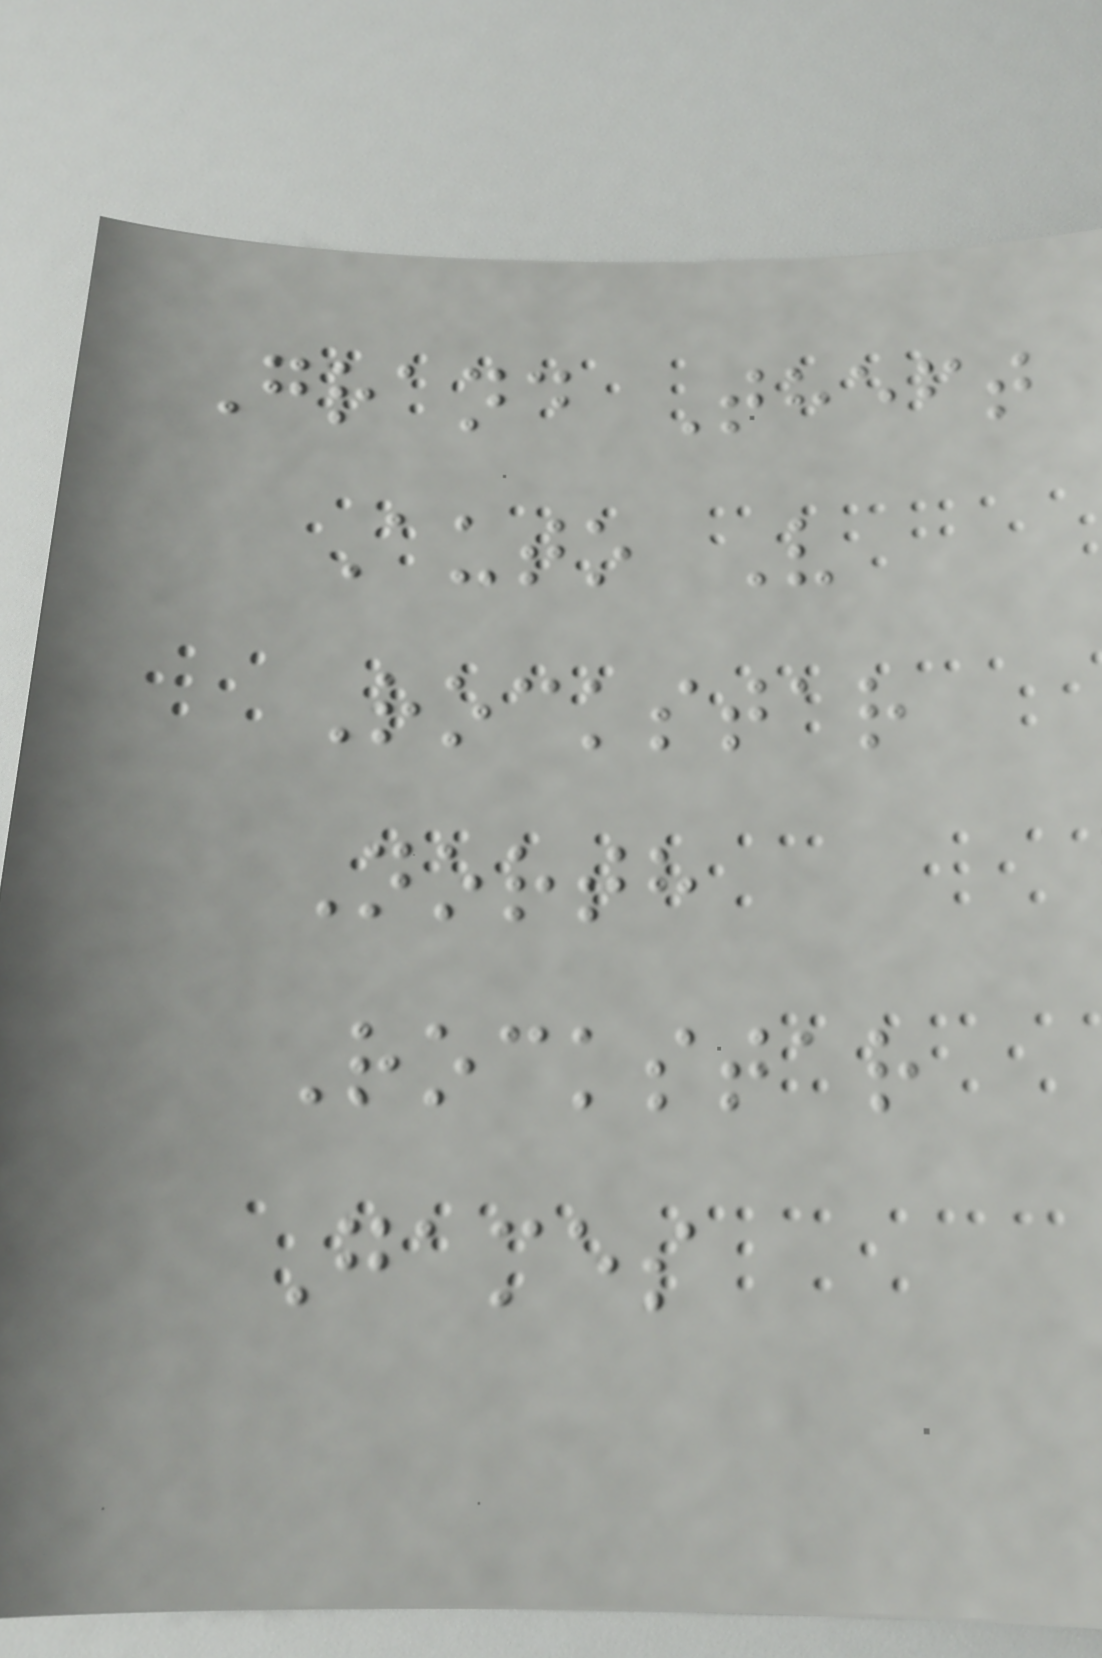Grand Theft
Auto V
Rockstar
North
Rockstar
Games
